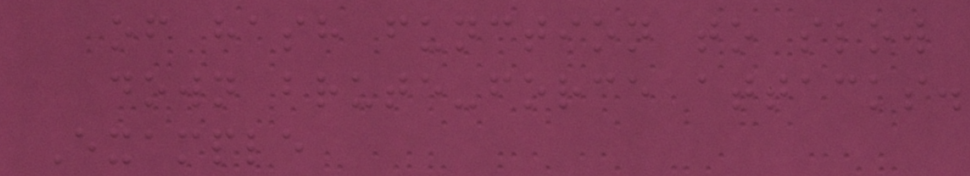of hash function to slow
down brute-force attacks.
Example
